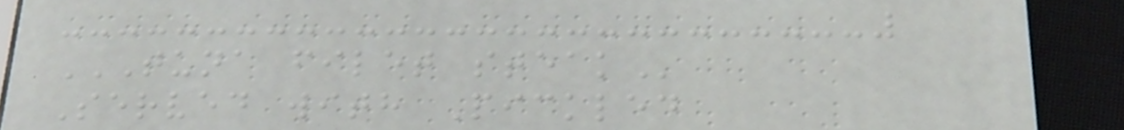TUNA FILET STEAK
Served with Pickled
